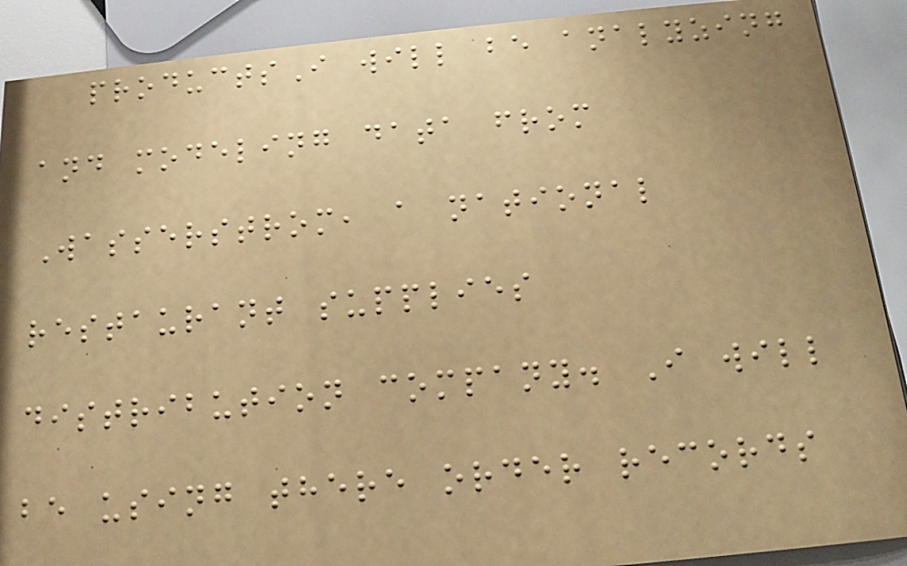productsI will be analyzing
and modeling data from
Wasserstrom, a national
restaurant supplies
distribution company. I will
be using there order records
